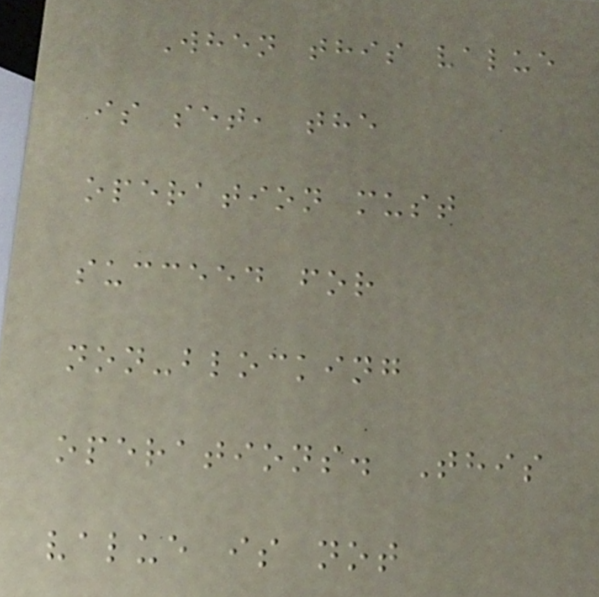When this value
is set, the
operation must
succeed for
non-blocking
operations. This
value is not
